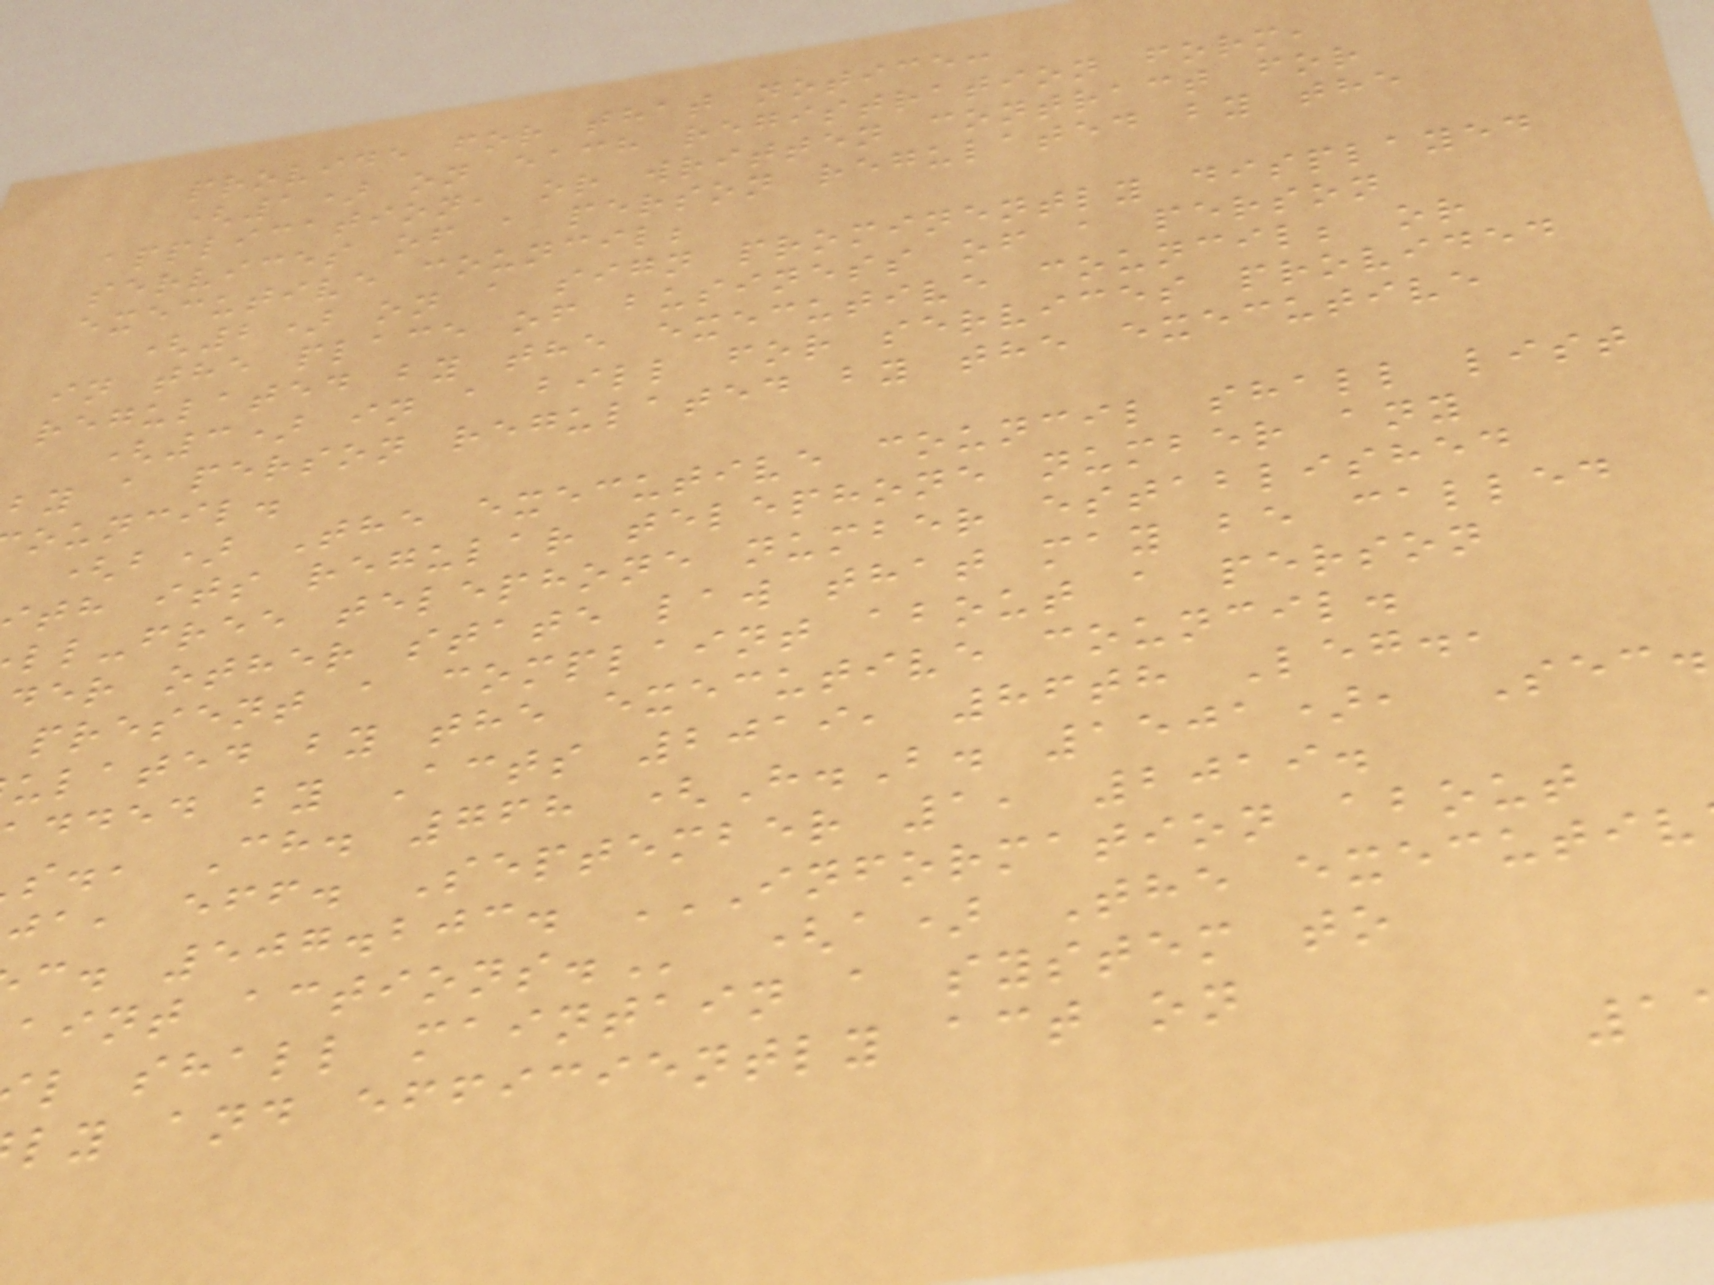provide for that notice:
(1) on each registration form,
application, or written contract for
services of a person regulated by the
executive council;
(2) on a sign prominently displayed
in the place of business of a person
regulated by the executive council; or
(3) in a bill for services provided
by a person regulated by the executive
ouncil.
(b) The executive council shall list
th its regular telephone number any
ll-free telephone number established
der other state law that may be called
present a complaint about a person
ulated by the executive council.
dded by Acts 2019, 86th Leg.,
s., Ch. 768 (H.B. 1501), Sec.
ja, eff. September 1, 2019.
l shall maintain a system to
ly and efficiently act on
